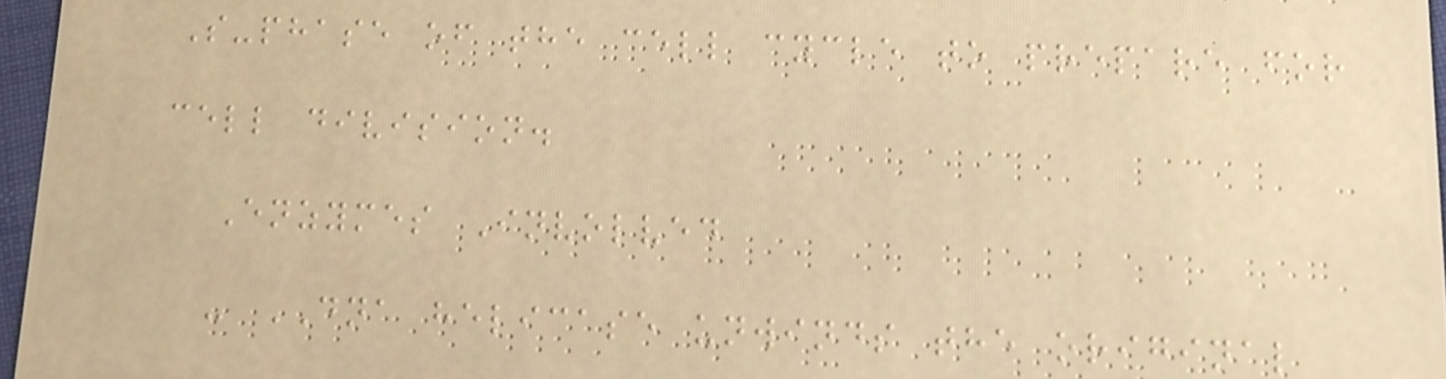S-phase of the cell cycle to prepare for
cell division.
Enzymes Involved
- DNA helicase unwinds the original
